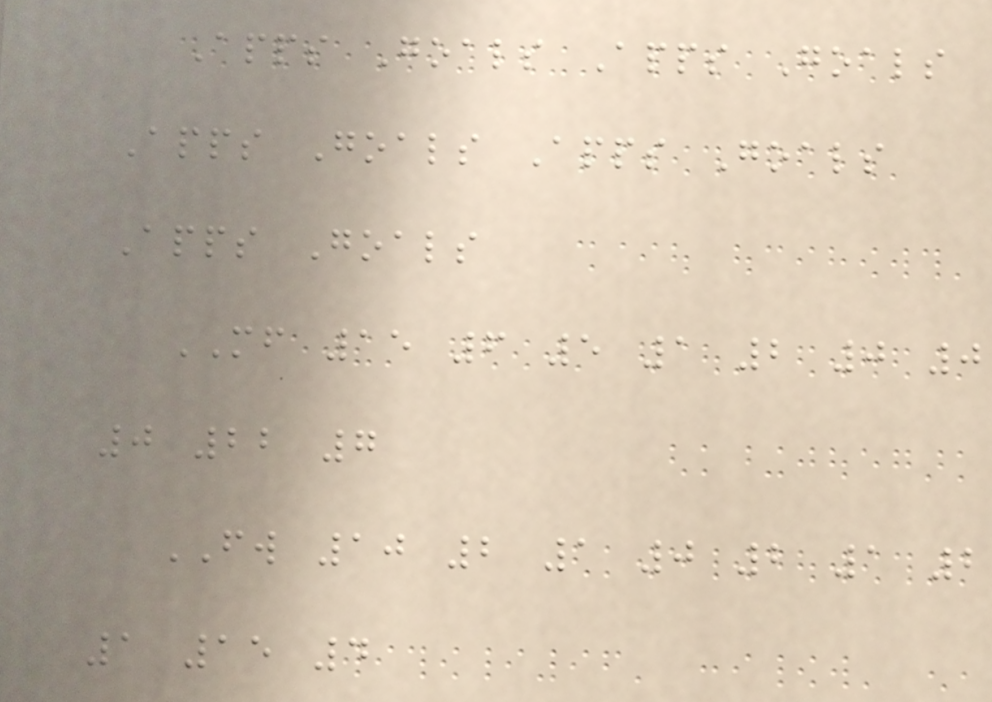Apps Goals Apps Goals
Apps Goals Apps Goals
Apps Goals
MF 15 6 5 1 2 0 0
0 22 7
FW 10 2 1 0 2 1 2
1 15 4
